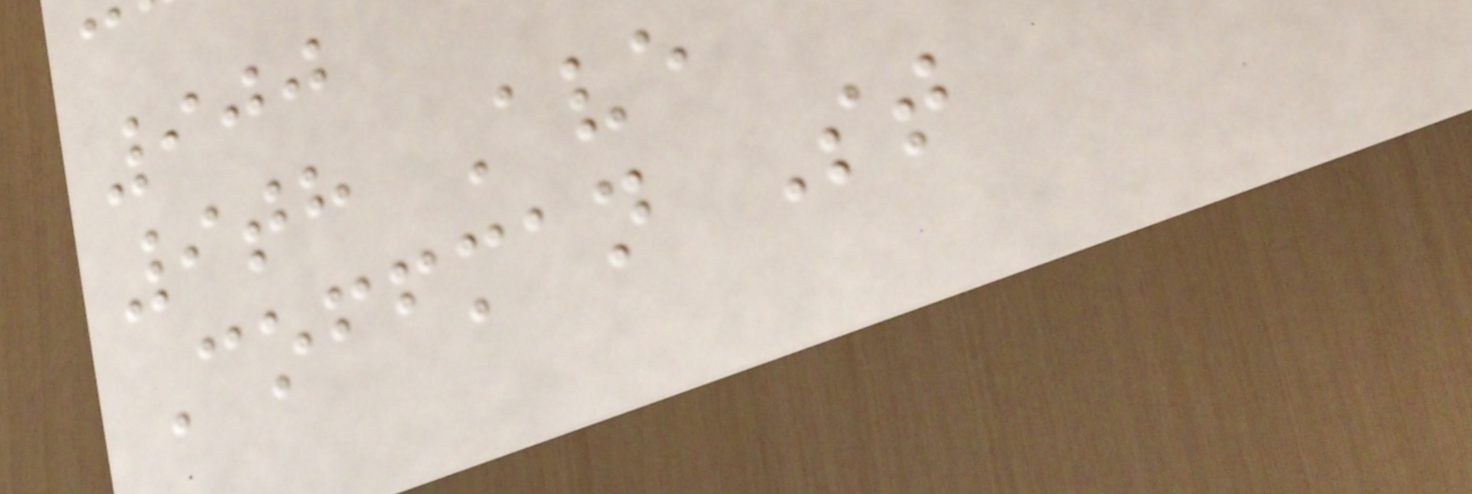900
9th Ave
Coffman St
